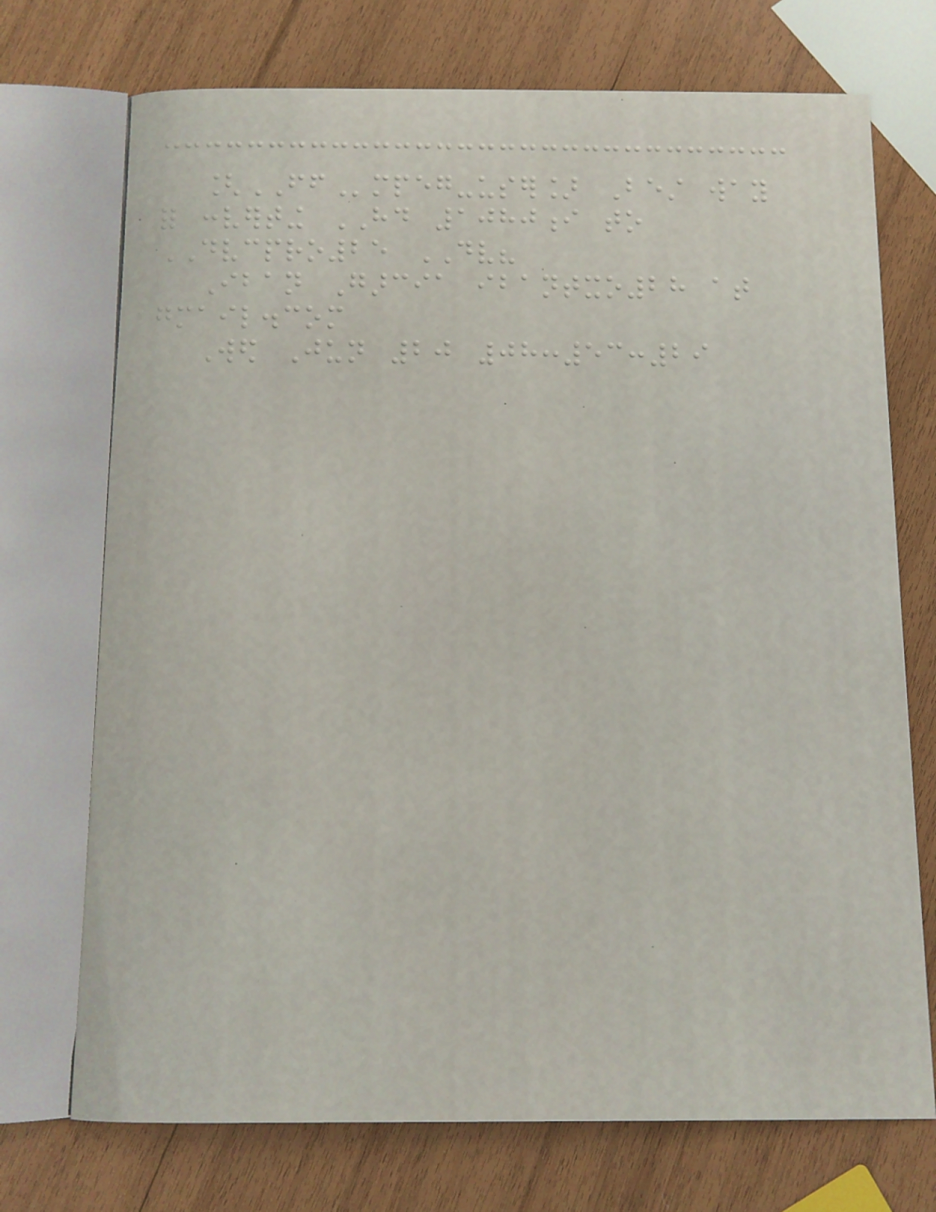[FFmpeg-user] Best way
for converting HD 1080i to
DVCPRO25 DV?
Iban Garcia ibantxo28 at
gmail.com
Wed Jun 20 08:53:29
